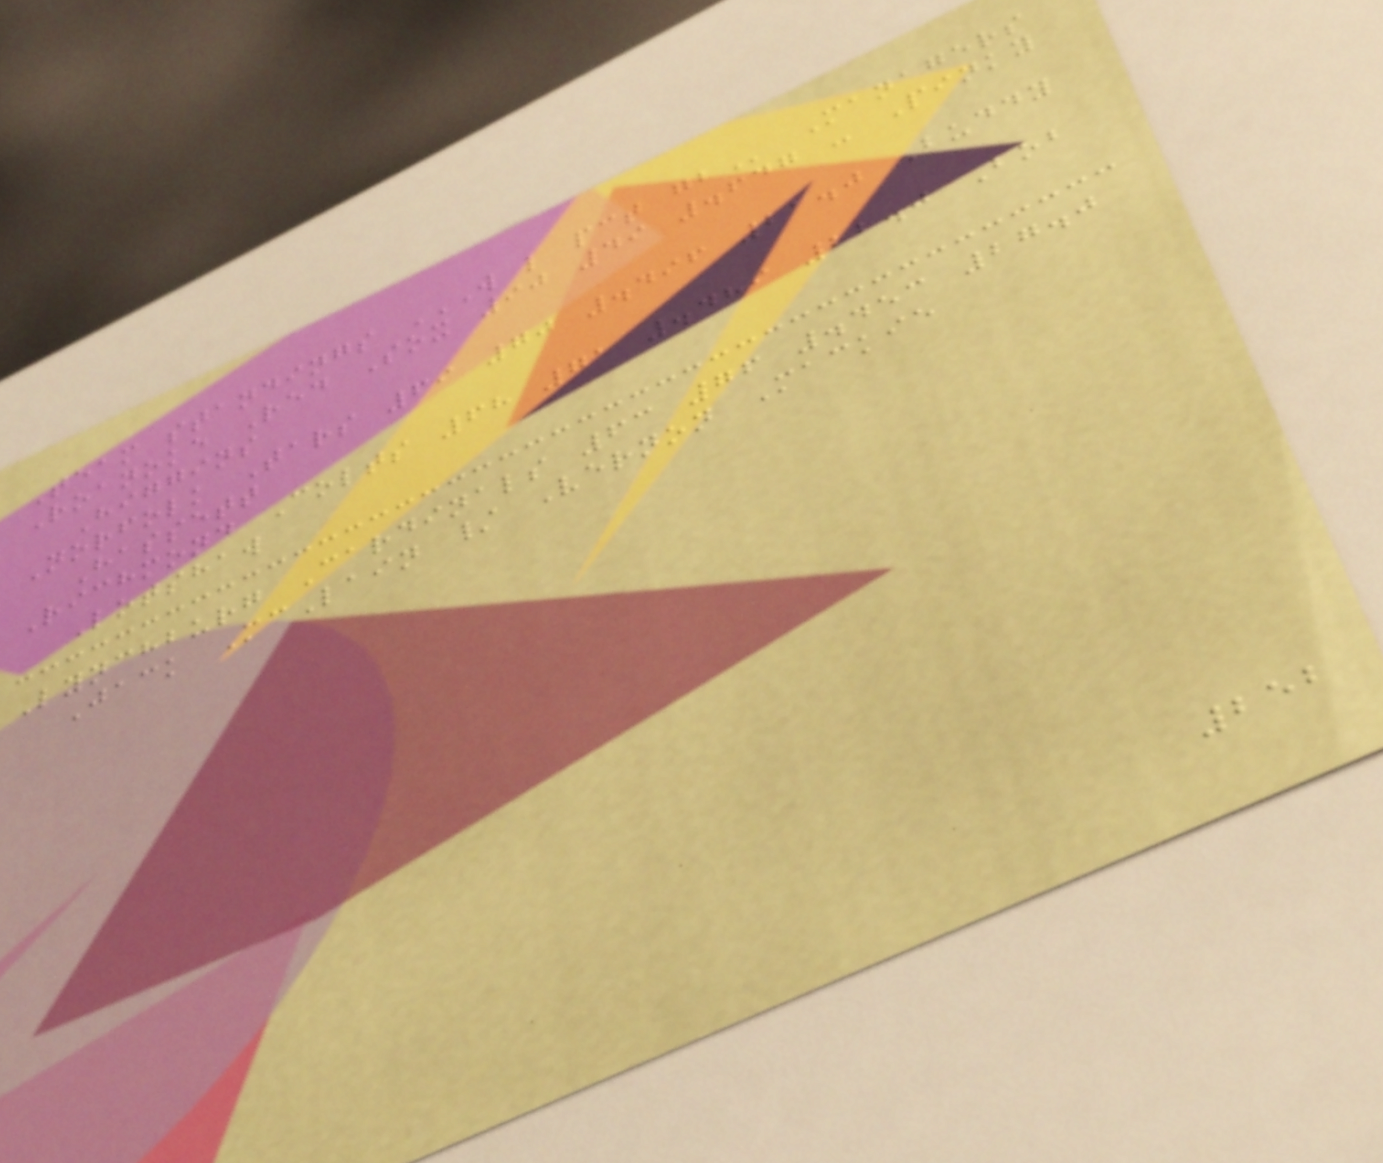Team standings W L PCT GB Managers
Roanoke Red Sox 90 49 .647 - Pinky
Higgins
Norfolk Tars 69 70 .496 21.0 Buddy
Hassett
Richmond Colts 68 71 .489 22.0 Bob
Lotshaw
Lynchburg Cardinals 63 76 .453 27.0
Jack McLain / Vernon Mackie
252
